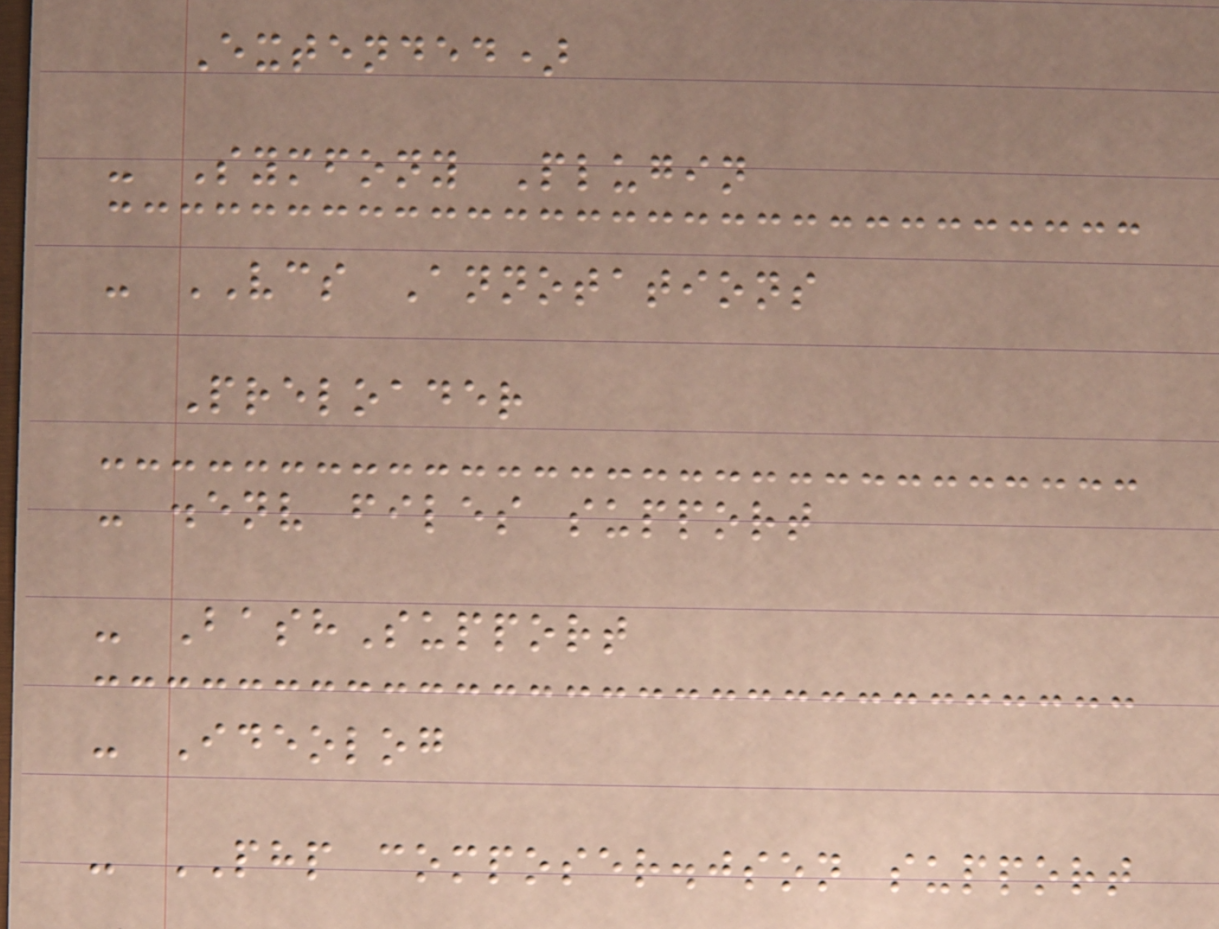Extended)
- Symfony Plugin
- VCS Annotations
Preloader
- .env files support
- BashSupport
- Ideolog
- PHP composer.json support
